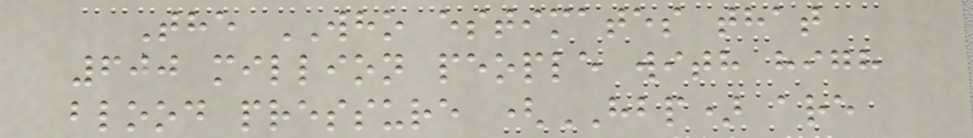The WHO estimates that
600 million people with high
blood pressure (HBP) are
